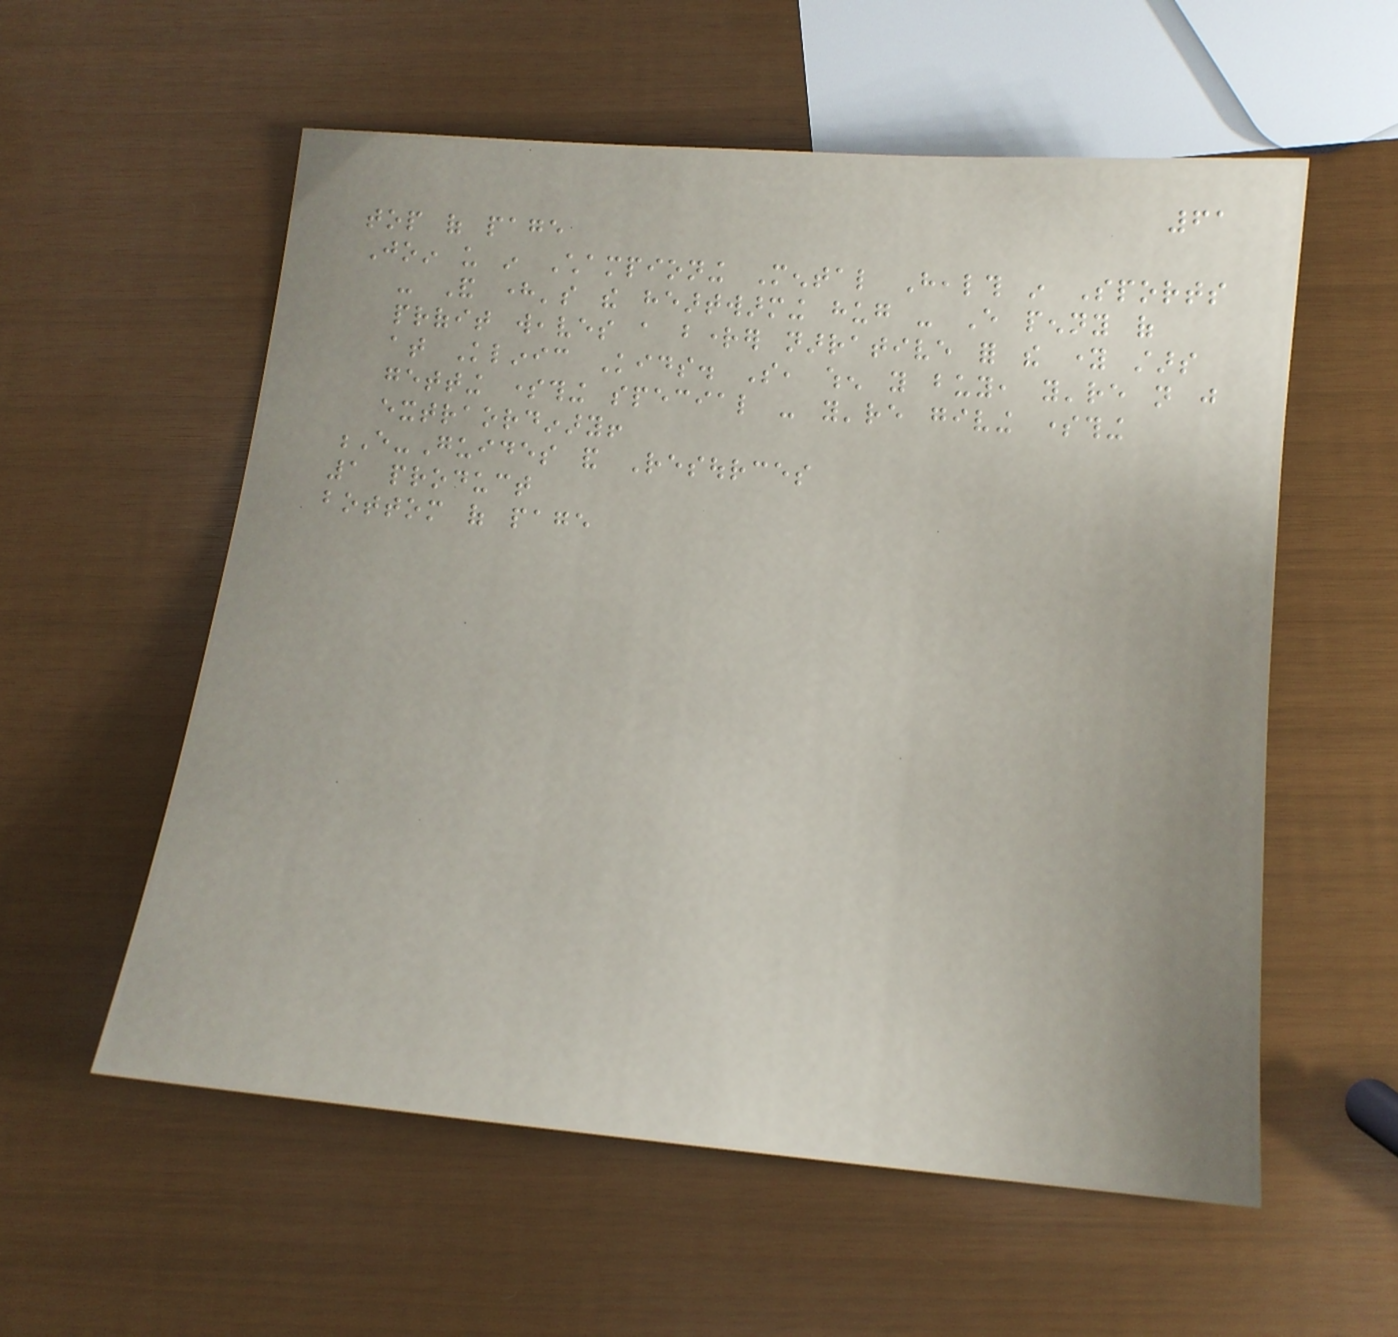61
top of page
Join us in Championing Mental Health in Sports
- And here's the heartwarming hug - Every penny of
profit weaves a brighter narrative for the young stars
at Klinic Kids. So, when you buy, you're not just
getting something special - you're giving something
extraordinary!
E-Guides and Resources
1 product
bottom of page
